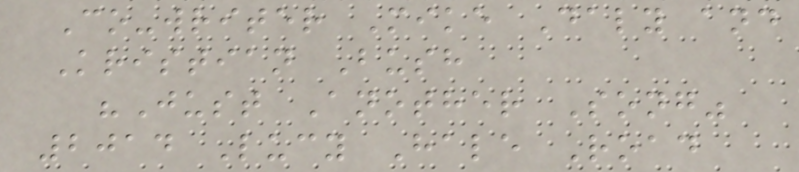Co-writer Mike Daly and
Kristian Bush
"Just Another Song"
2014 Lucy Hale Road
